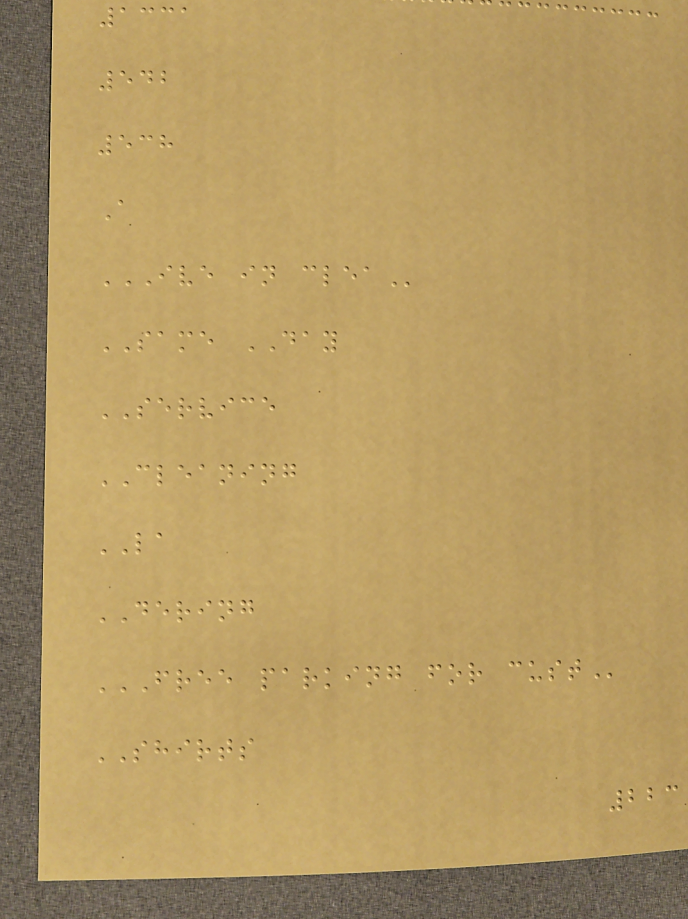1331
542
538
A
IVE IN CLEA
SAME DAY
SERVICE
CLEANING
LA
DERING
FREE PARKING FOR CUST
SHIRTS
223
